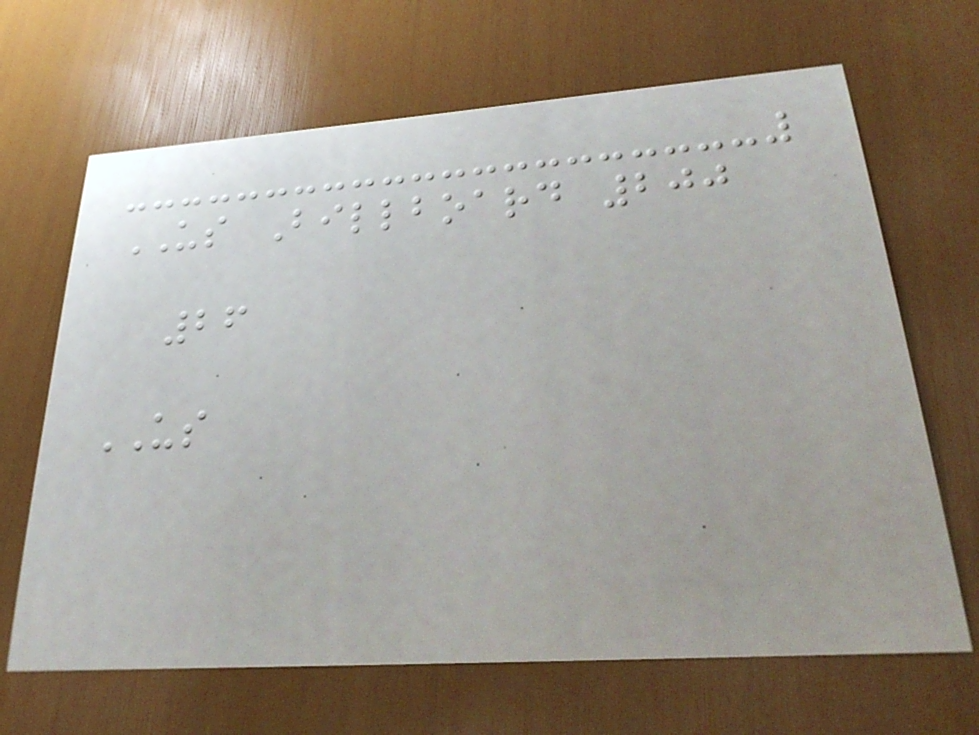US Billboard 200
26
US
